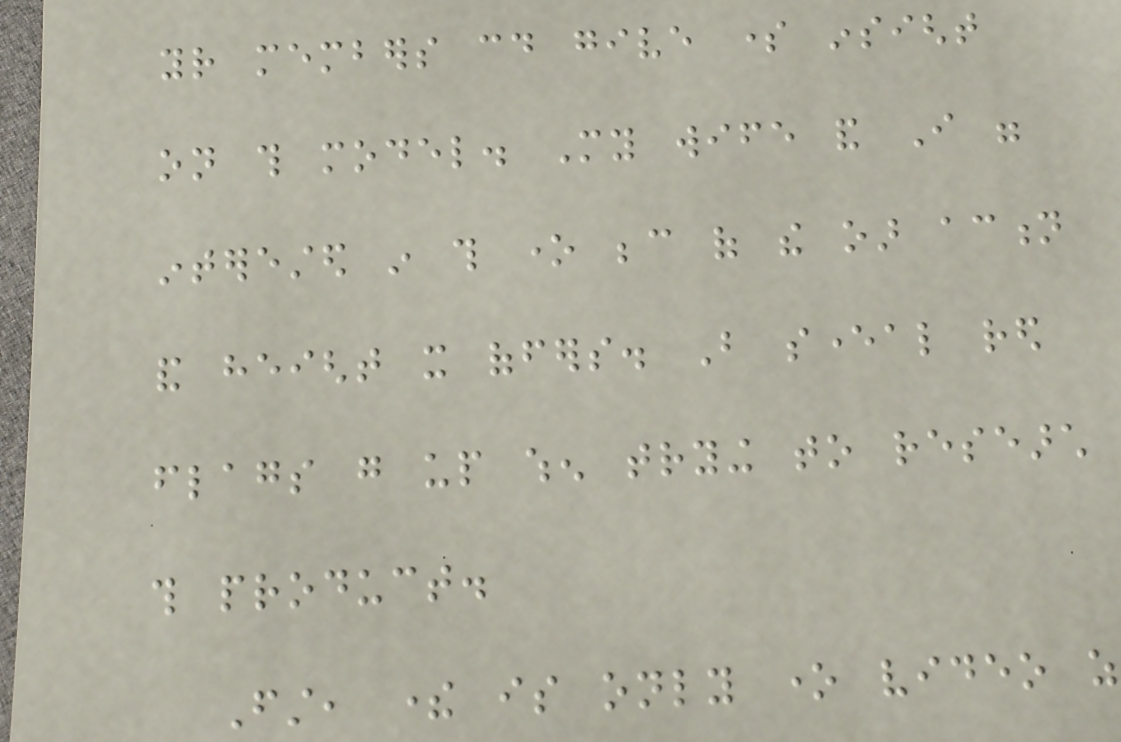your members could give some insight
on this model. My wife and I were
interested in this one because of the oar action
and height it offers. But several red
flags go up when trying to research
this product.
First, there is only one video as
